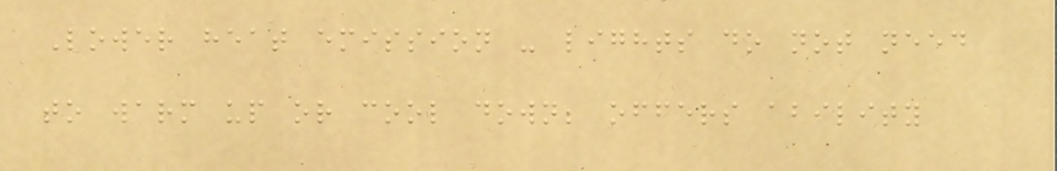Lower heat emission - lights do not need
to warm up or cool down; offers ability
